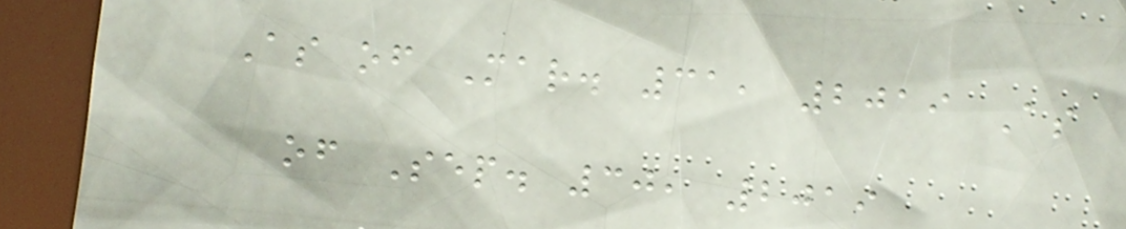As of Mar. 31, 2019 As
of Sep. 30, 2019
